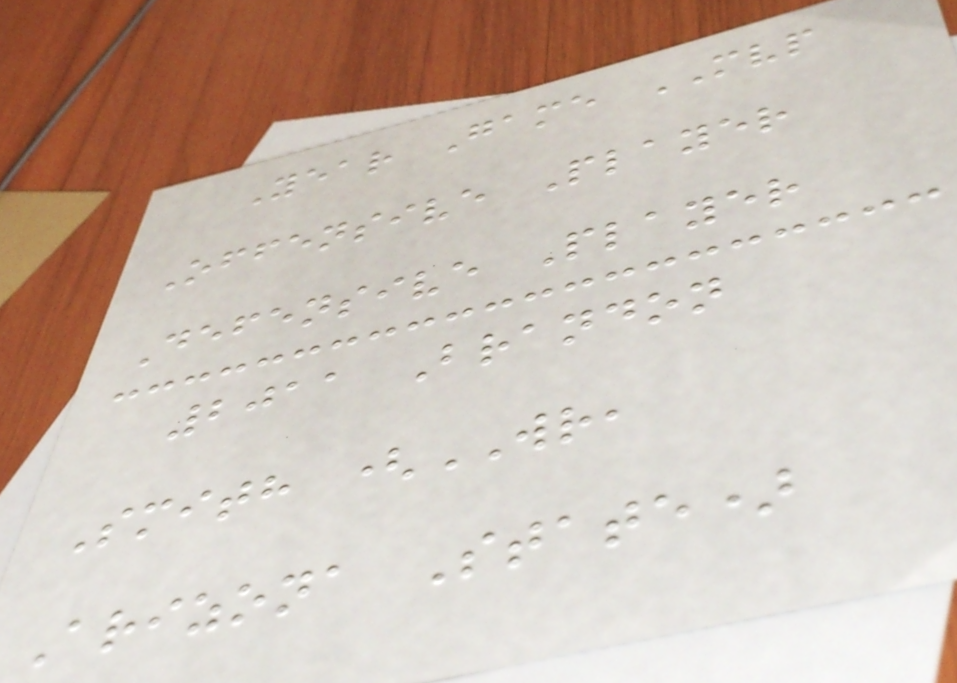Year Game MVP
Offensive Player
Defensive Player
2011 Brandon
Smith (WR,
Arizona State)
